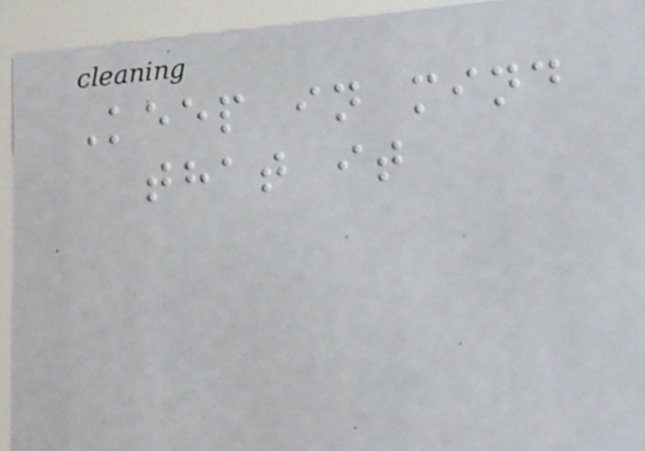Keep in mind
that it
